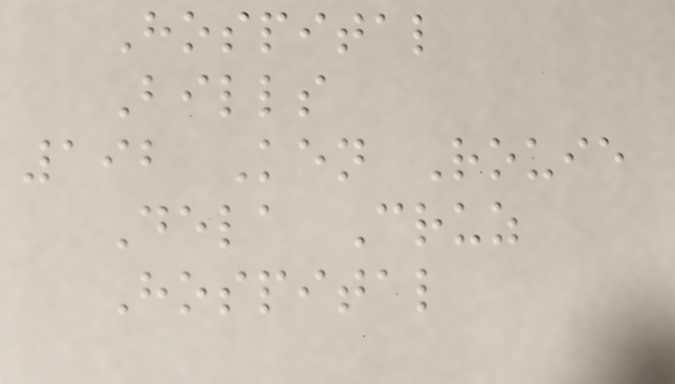Hospital
Bills
192 Ken Rouie
Dela Cruz
Hospital
